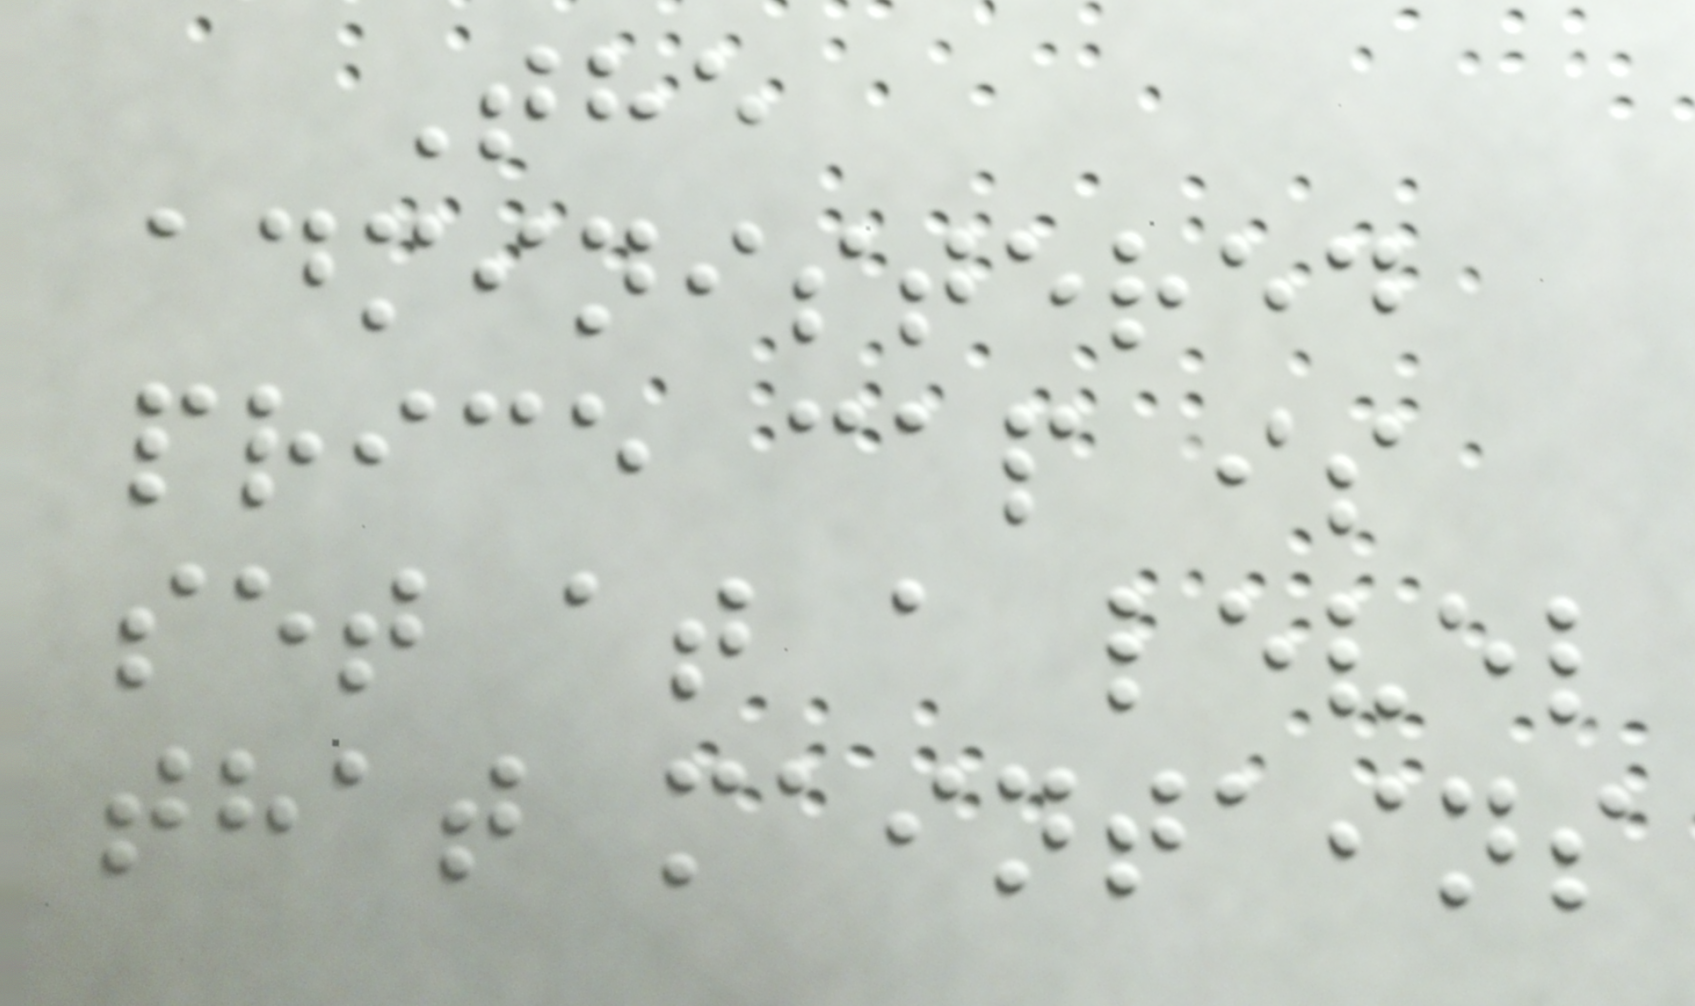The
administered
price cap is
set at a level
that maintains
